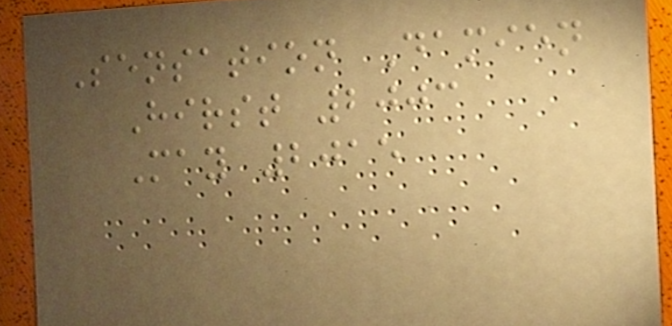Sensation Damien
Hirst 2003
May 2015
